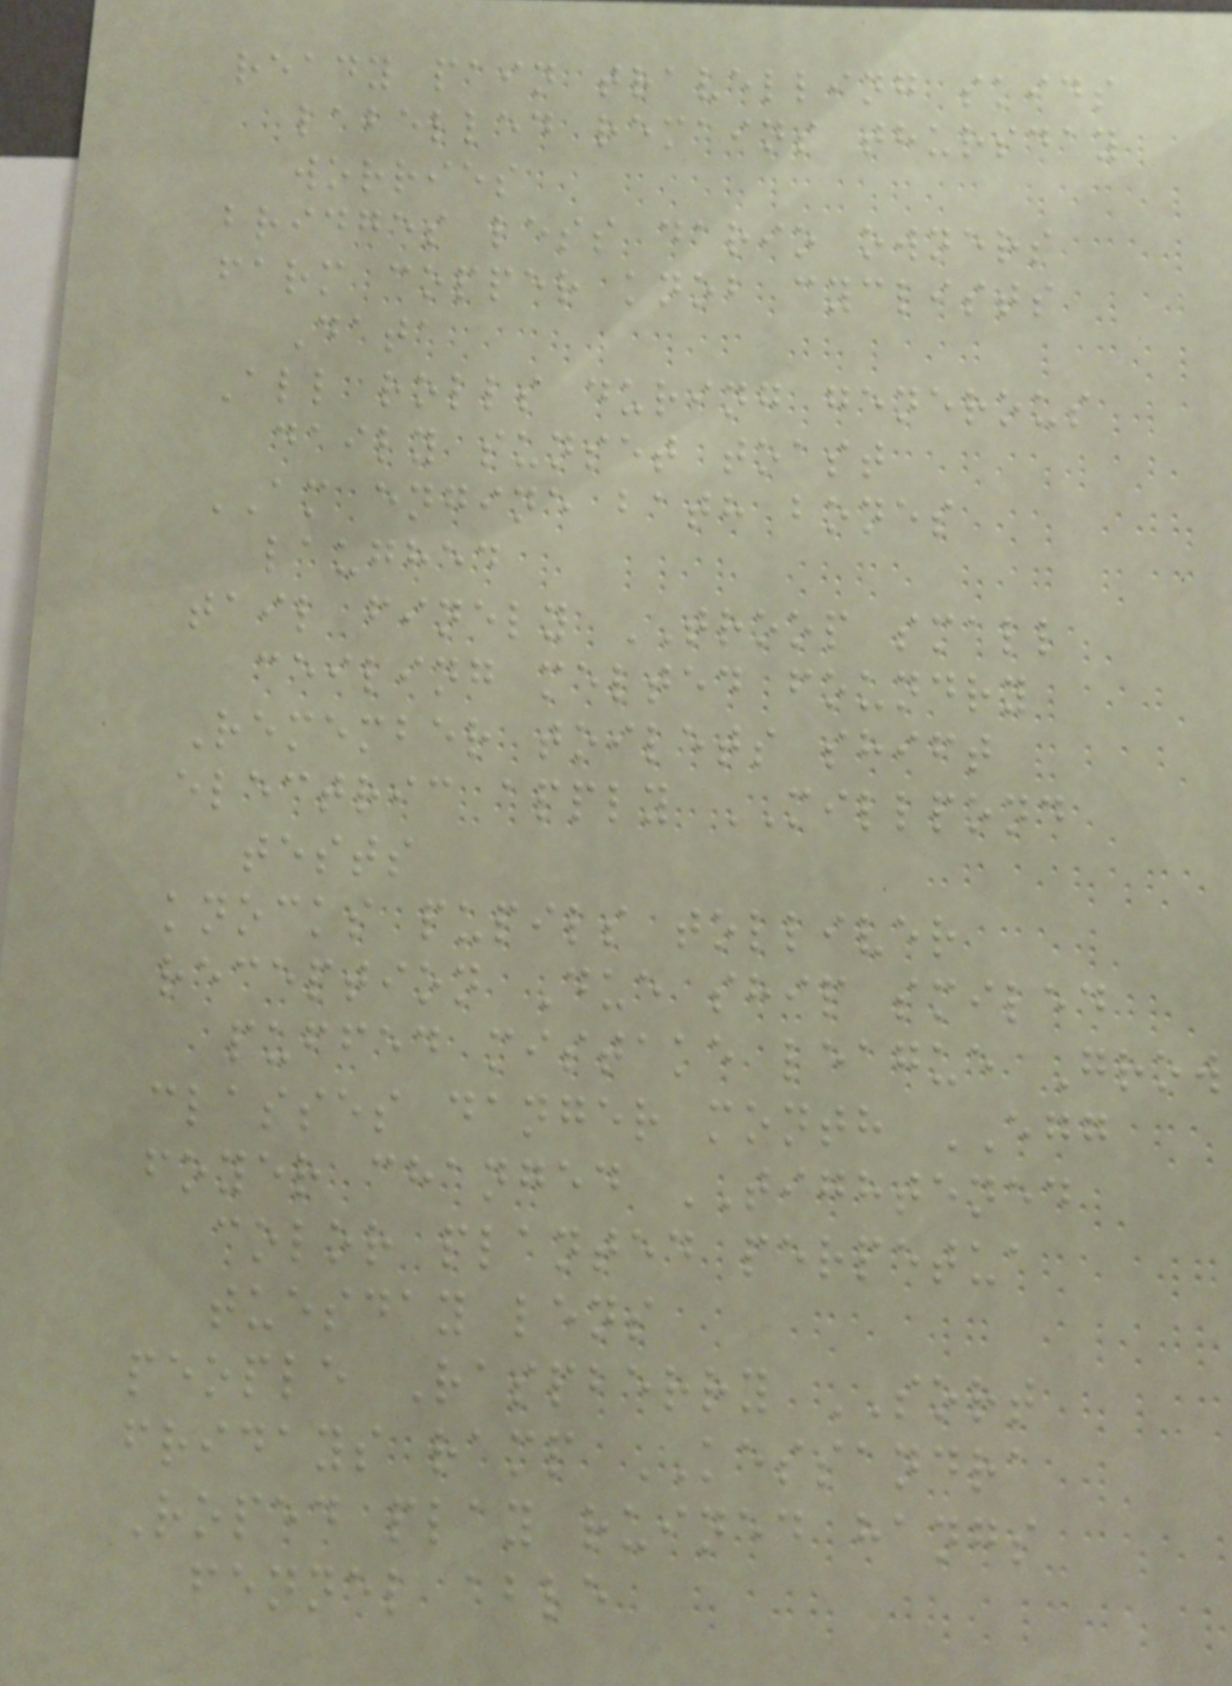ready pain travelling skids
labelled remains thursday
worries
bridges less dario owners
farm copper knob cyclists
Data
All rolls during generous
daily sunset toast
AM engine bath bones
laughed
tail finely TROOP small
ceiling melted foundry
Remember toilets shift
electric apply MILLPOND
tests
knocks pupils tolliver
reception Due ship smiled
puffed mistake league Grow
classes danger month EGG
foyer changed TIGHTENED
color planted perpetua
tuesday lens
people Raspberry SORT
fridays ramp KESSANDRA
Roped play ruined hangs
fennel able
